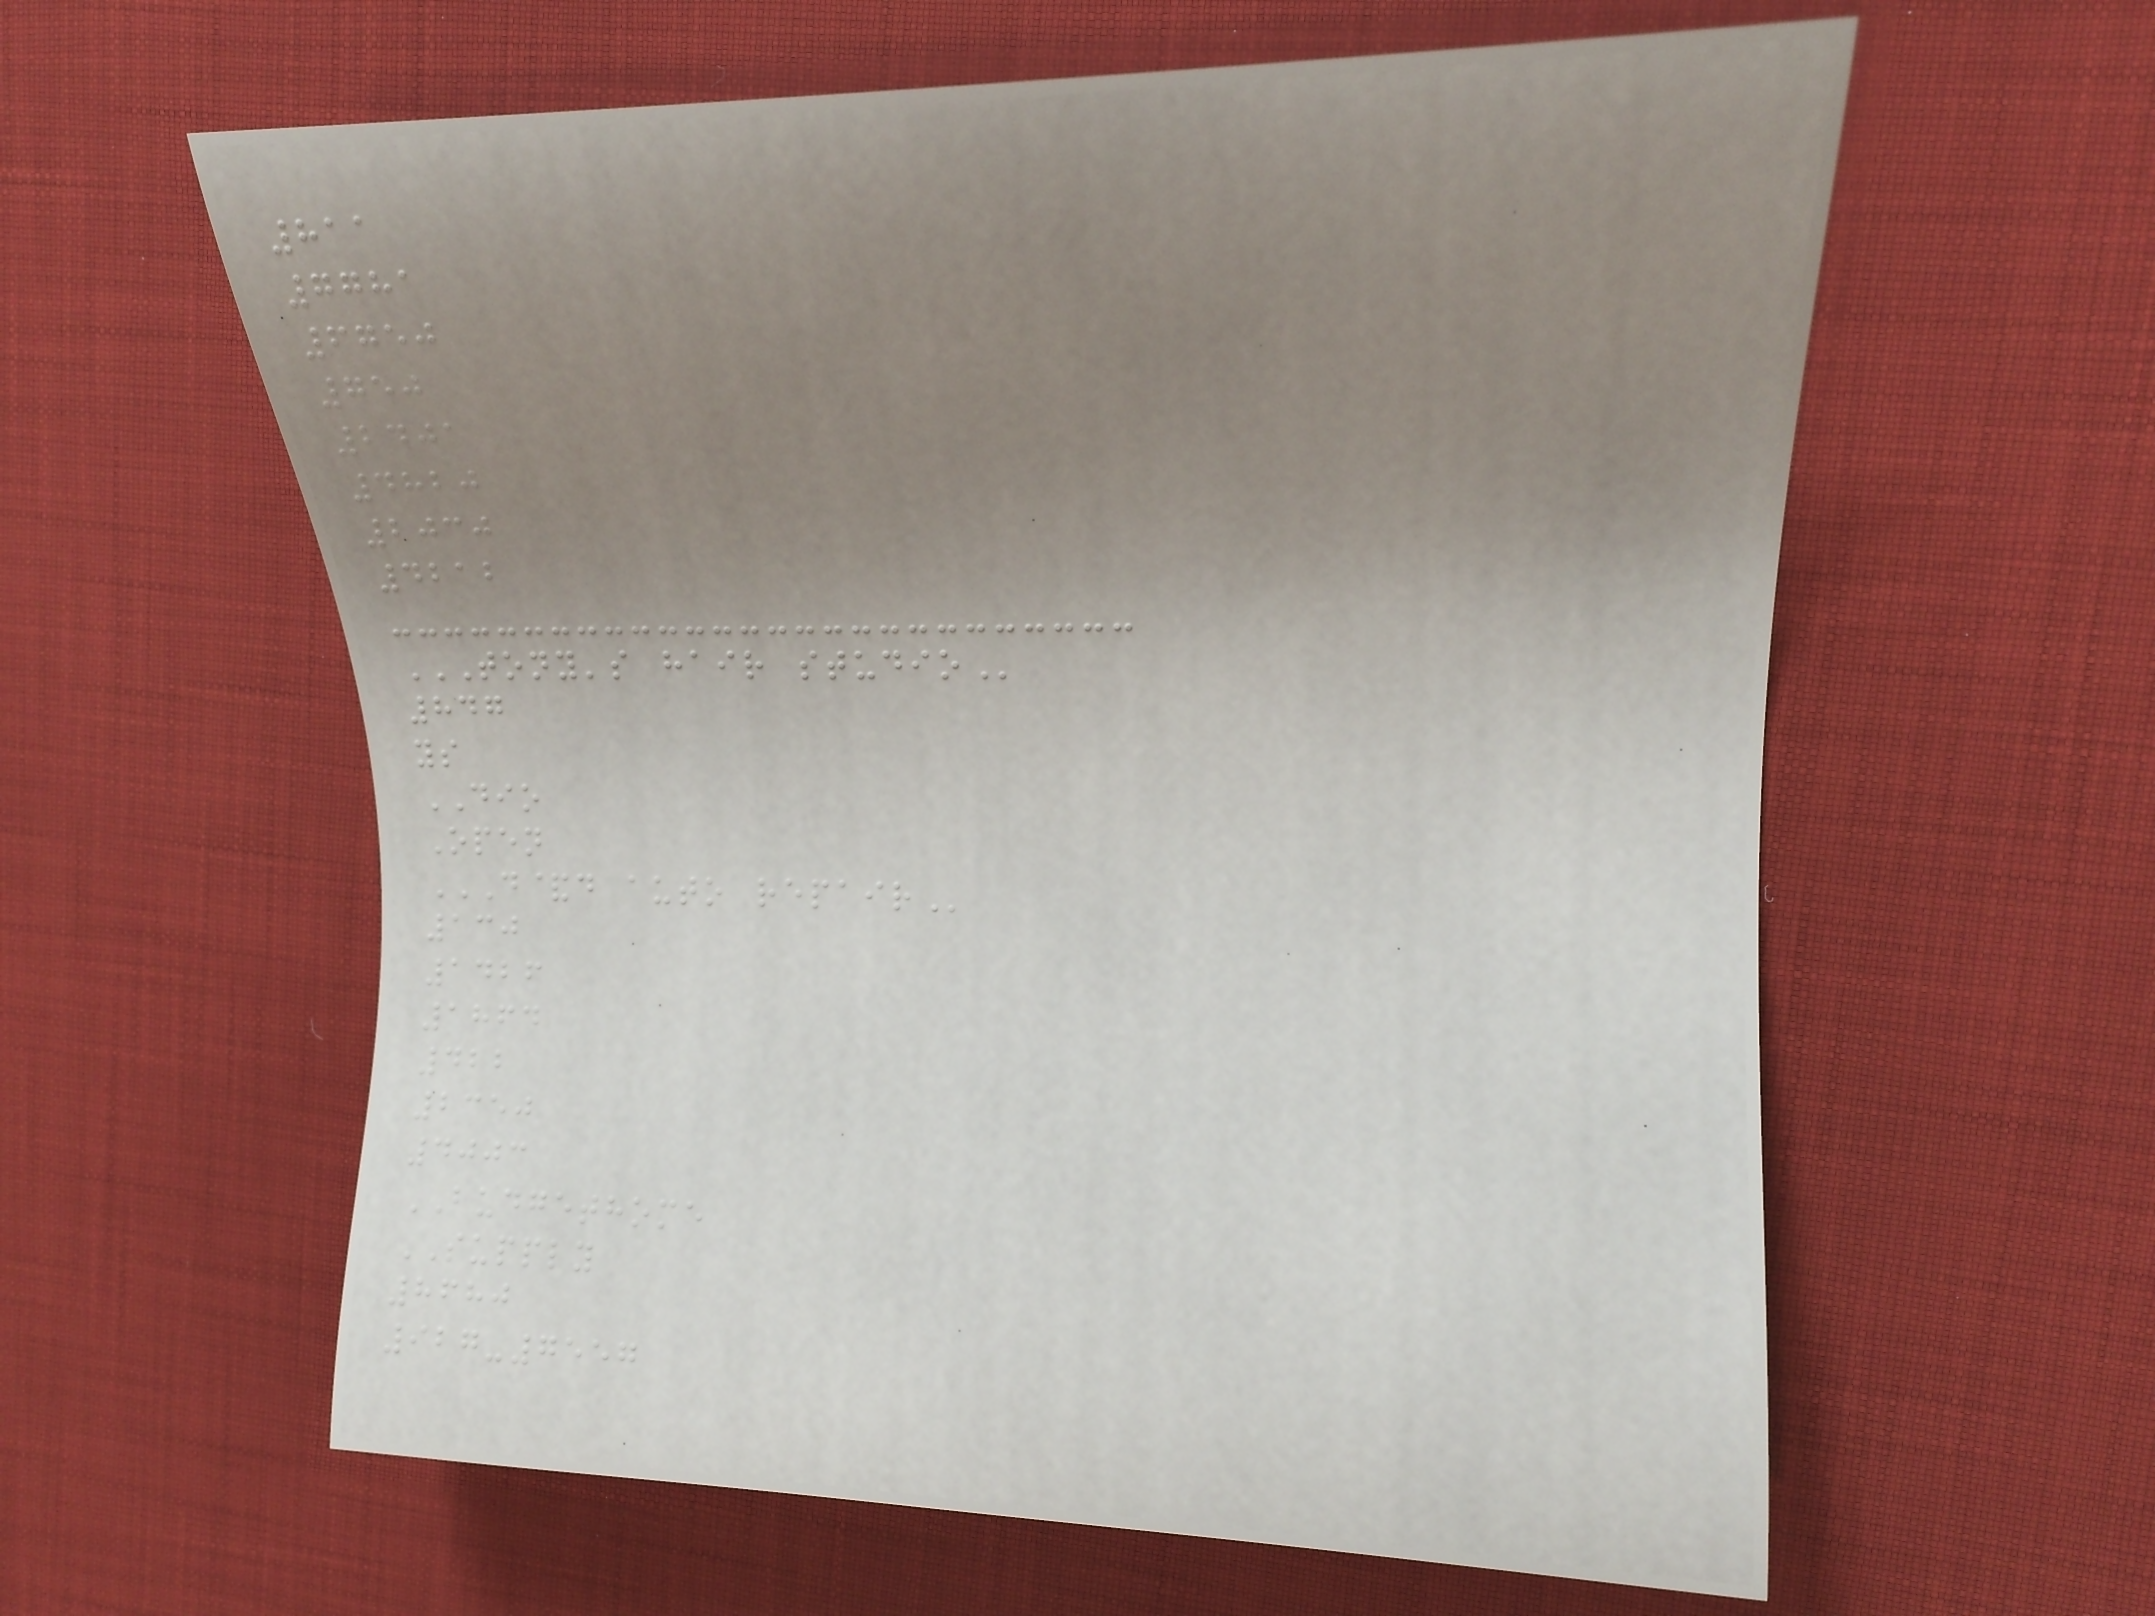811
7781
6750
750
2401
4820
2030
4212
TONY'S HAIR STUDIO
847
ys
DIO
Open
D&D AUTO REPAIR
130
1426
1864
422
2350
4003
BUDGETHOME
SUPPLY
8680
927-7557
